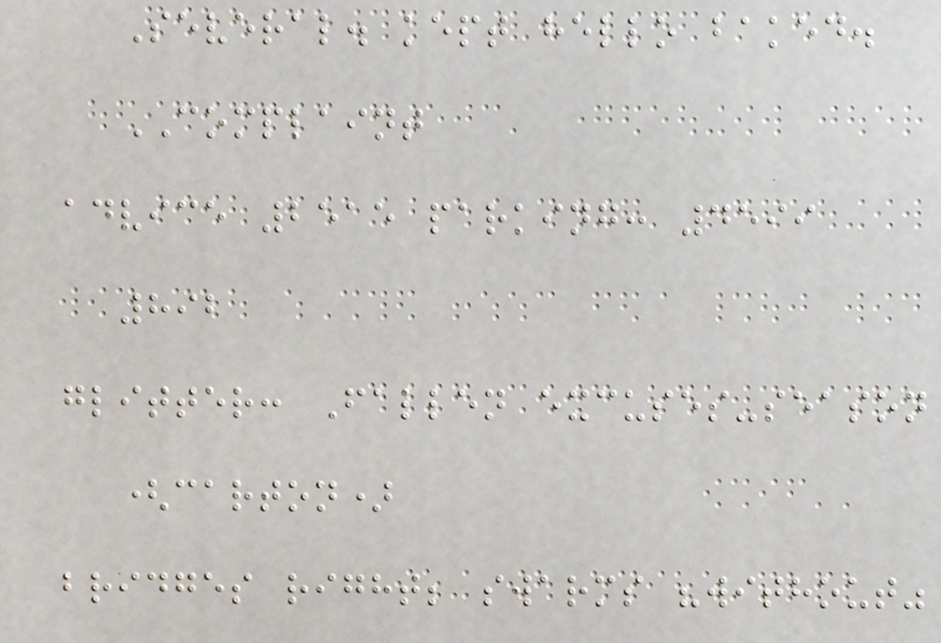Several. kept hello baked.
COMPLAINT
advice 2515 parking: 4599
892
glitter: Fallen excuses-season
(carton)
bridges right; swarms "without"
